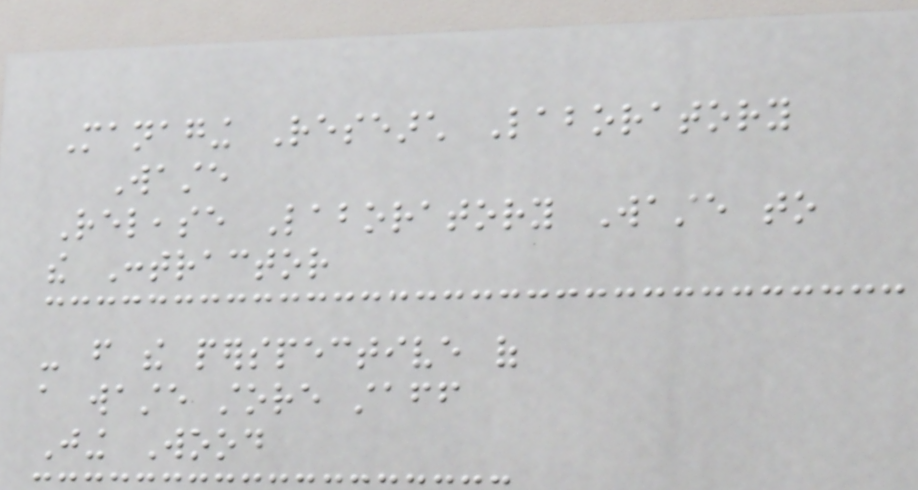Managing Research Laboratory
Waste
Release Laboratory Waste to
the Contractor
- from the perspective of
a waste store staff
Jing Wood
